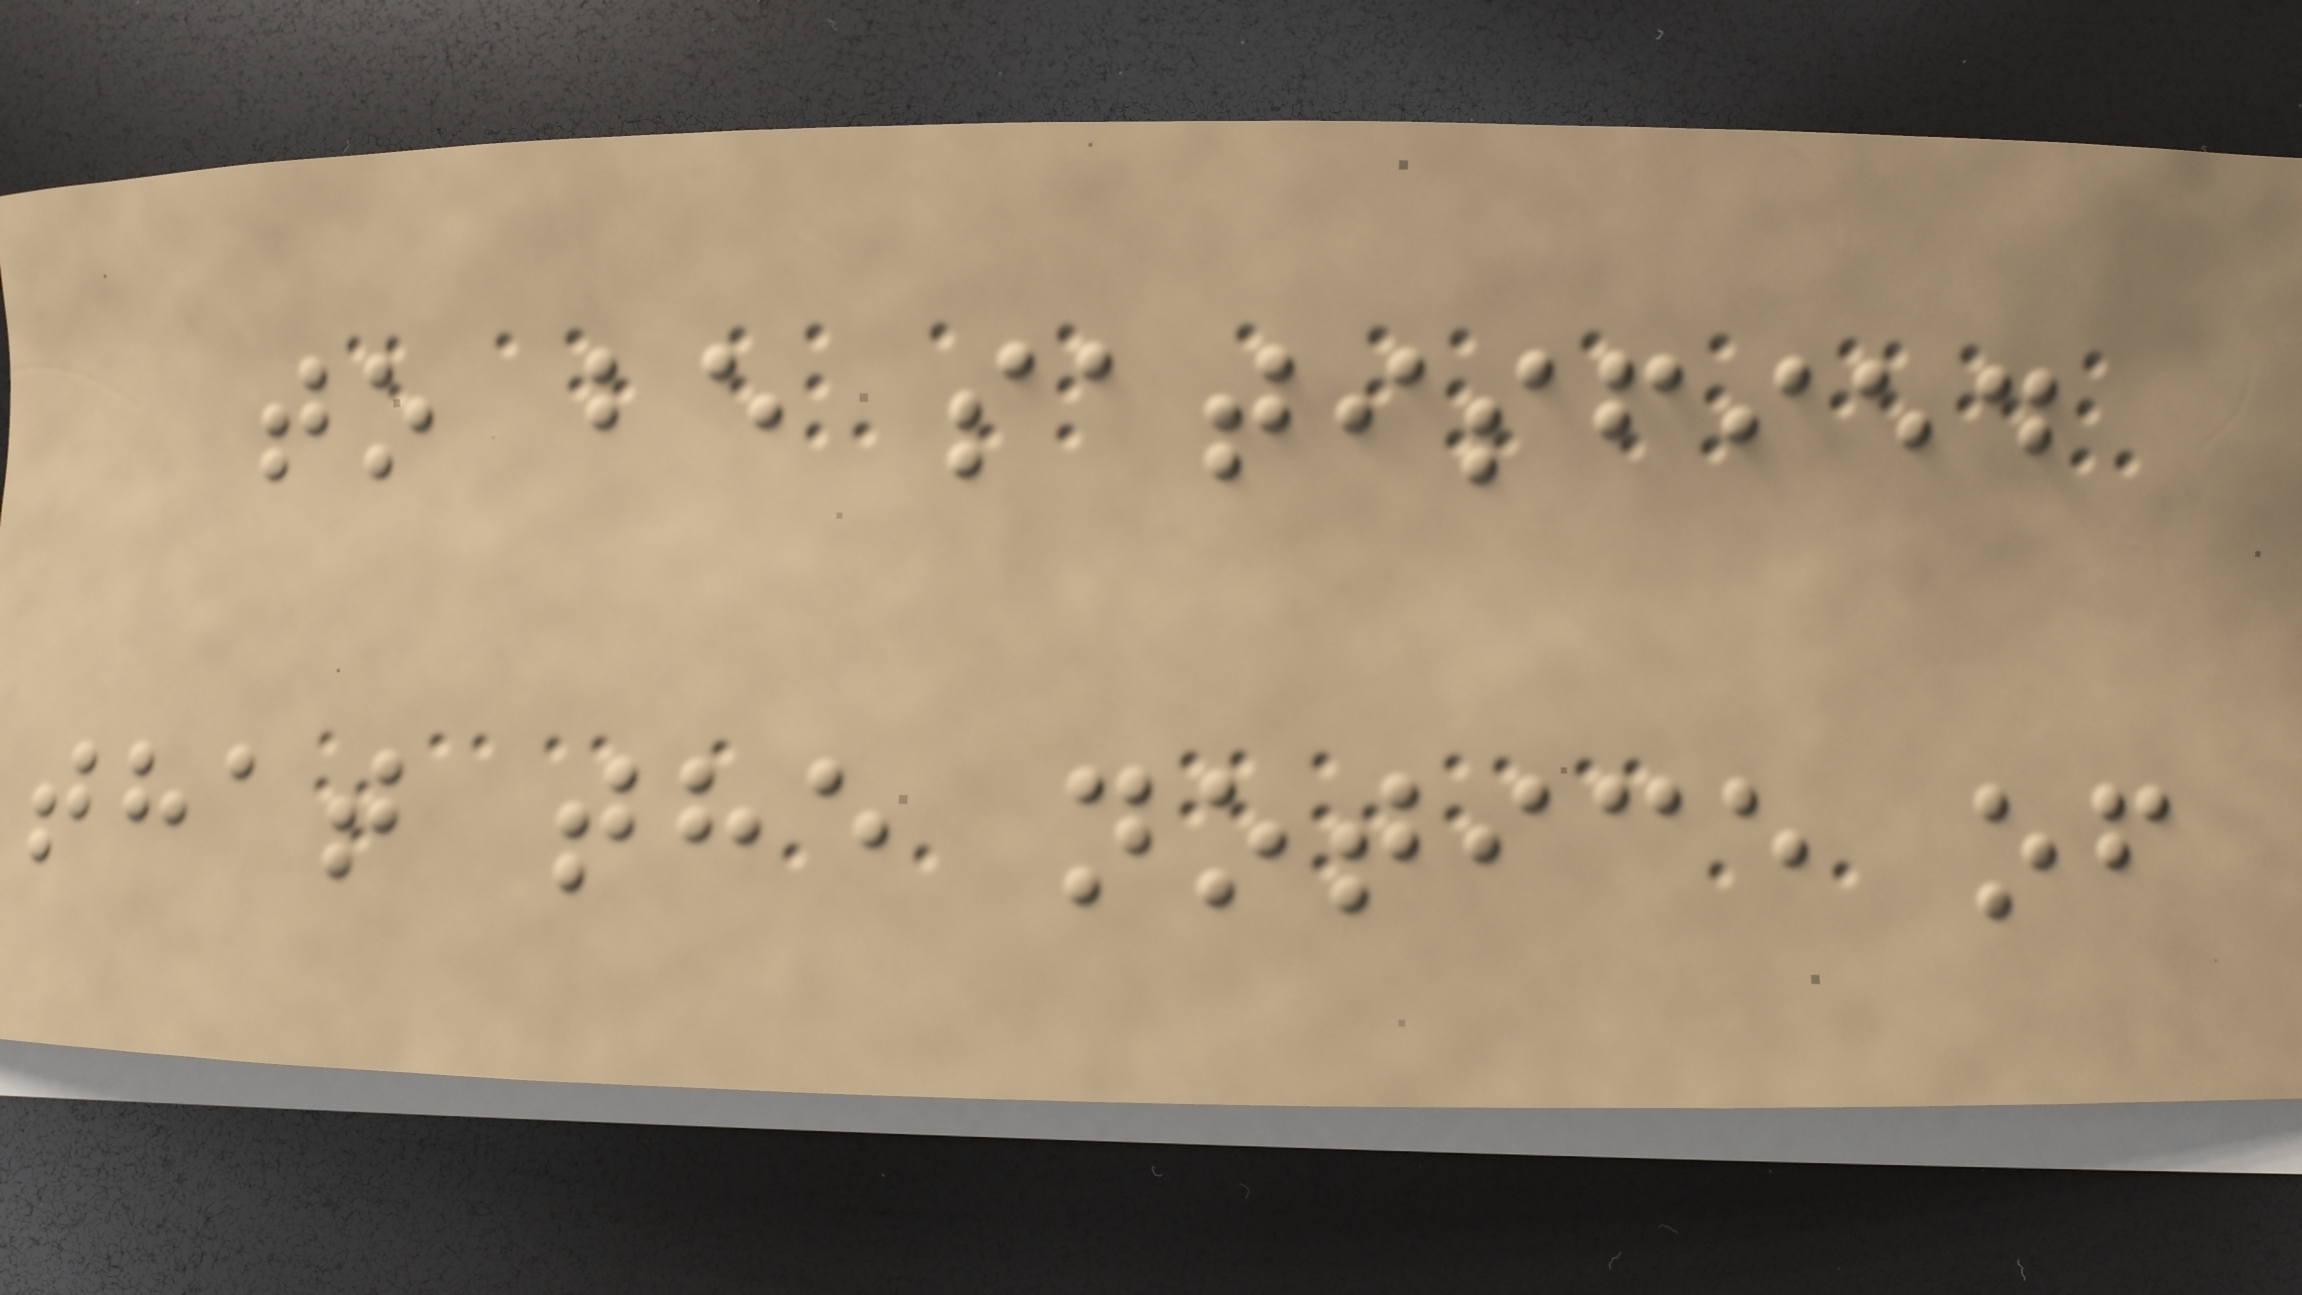to be satisfied
that the notice of
